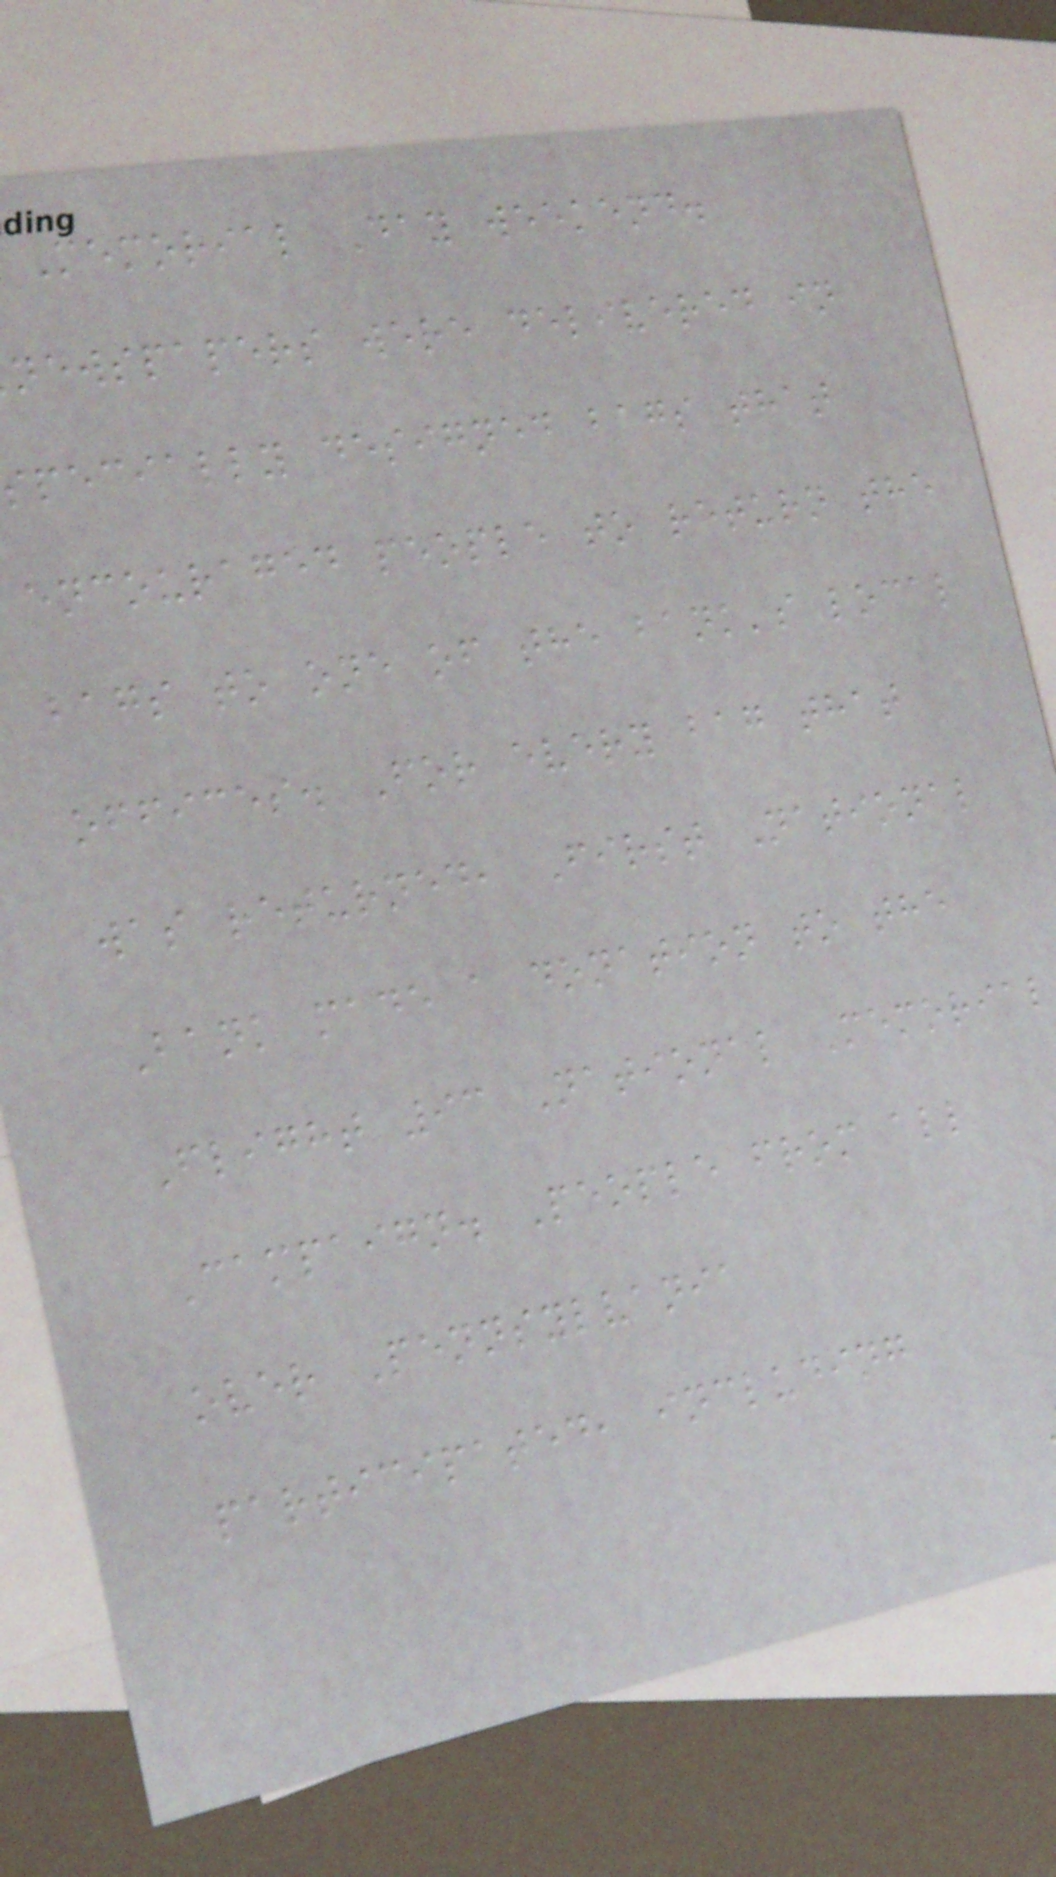Memorial Day weekend.
newspapers were delivered in
pecially designed bags that
encouraged people to return the
bags to one of the bank's local
offices. For every bag that
was returned, First National
Bank made a donation to the
Flight 93 National Memorial
Campaign. People from all
over Pennsylvania
participated, including
